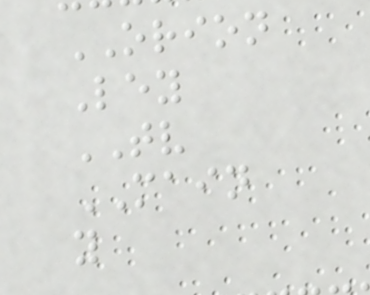ORION
Ley
TV
MAIN
y
